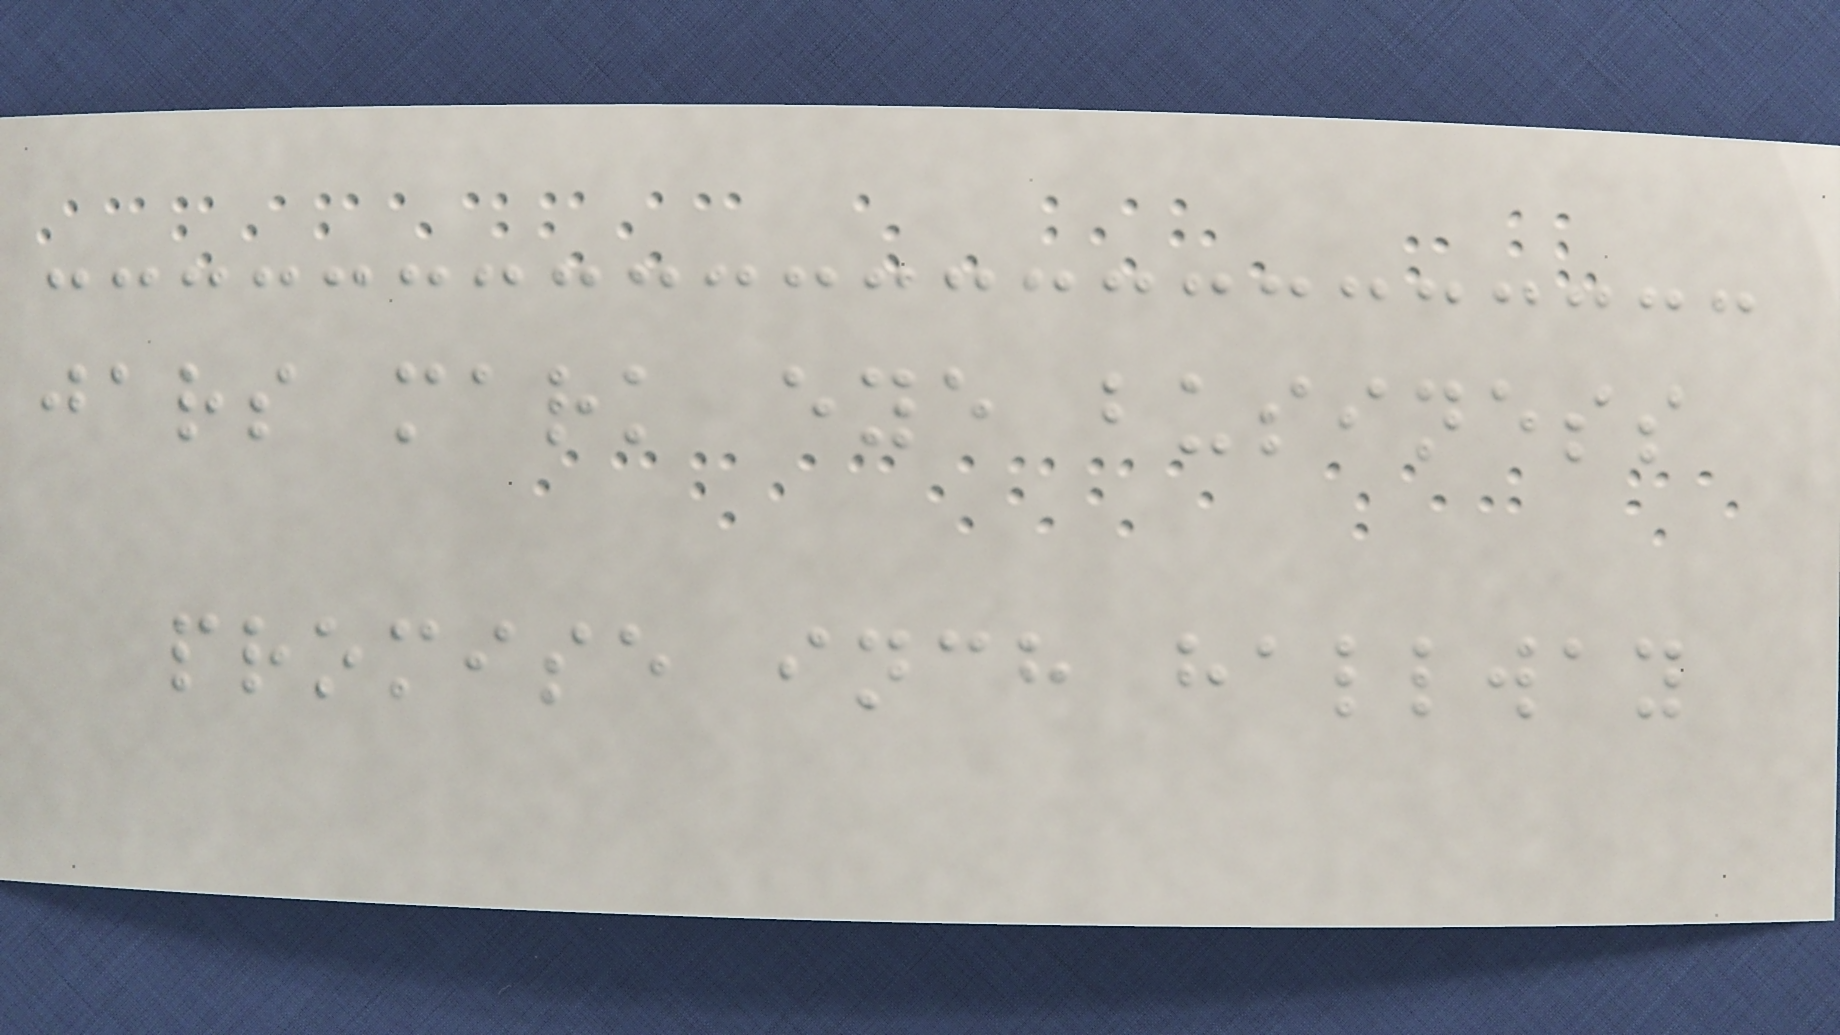jars mark eye business
promise inch hallway
